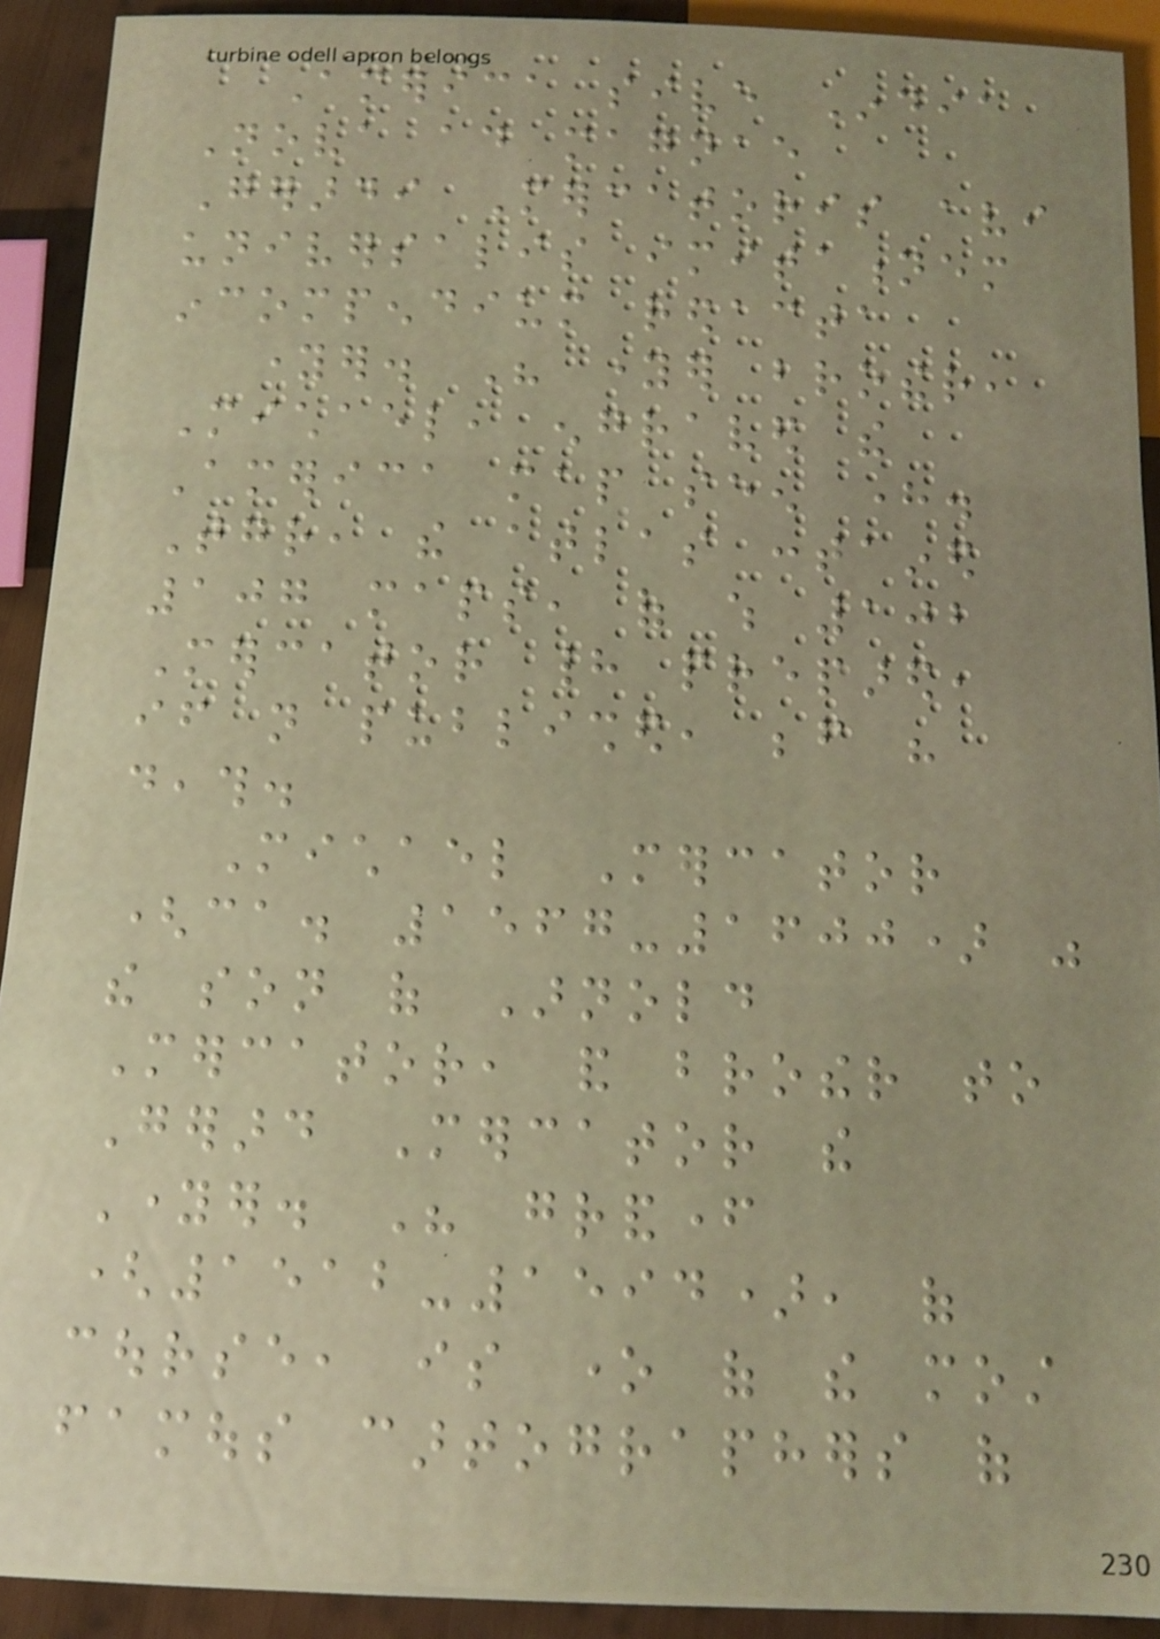America sive India
Nova ad magnae
Gerardi Mercatoris avi
universalis imitationem
incompendium redacta
younger. His younger brother,
Michael, engraved the
America map seen here.
Together, the atlas contained
107 maps, of which 102
Mercator had prepared,
if not published, before his
death.
Michael Mercator
(ca. 1567-1600) was
the son of Arnold
Mercator, and brother to
Gerard Mercator the
Younger. His grandfather
(1512-1594), of
course, is one of the most
famous cartographers of
